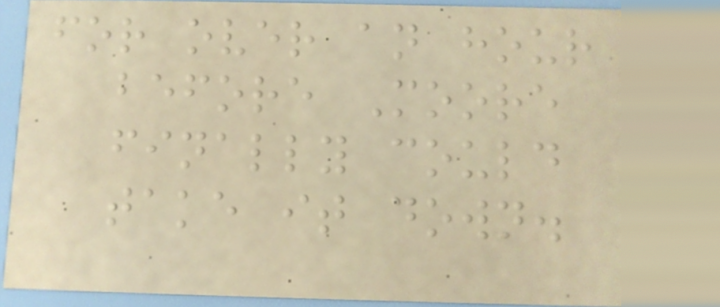for over an hour
before Moore
finally could
take it down.
